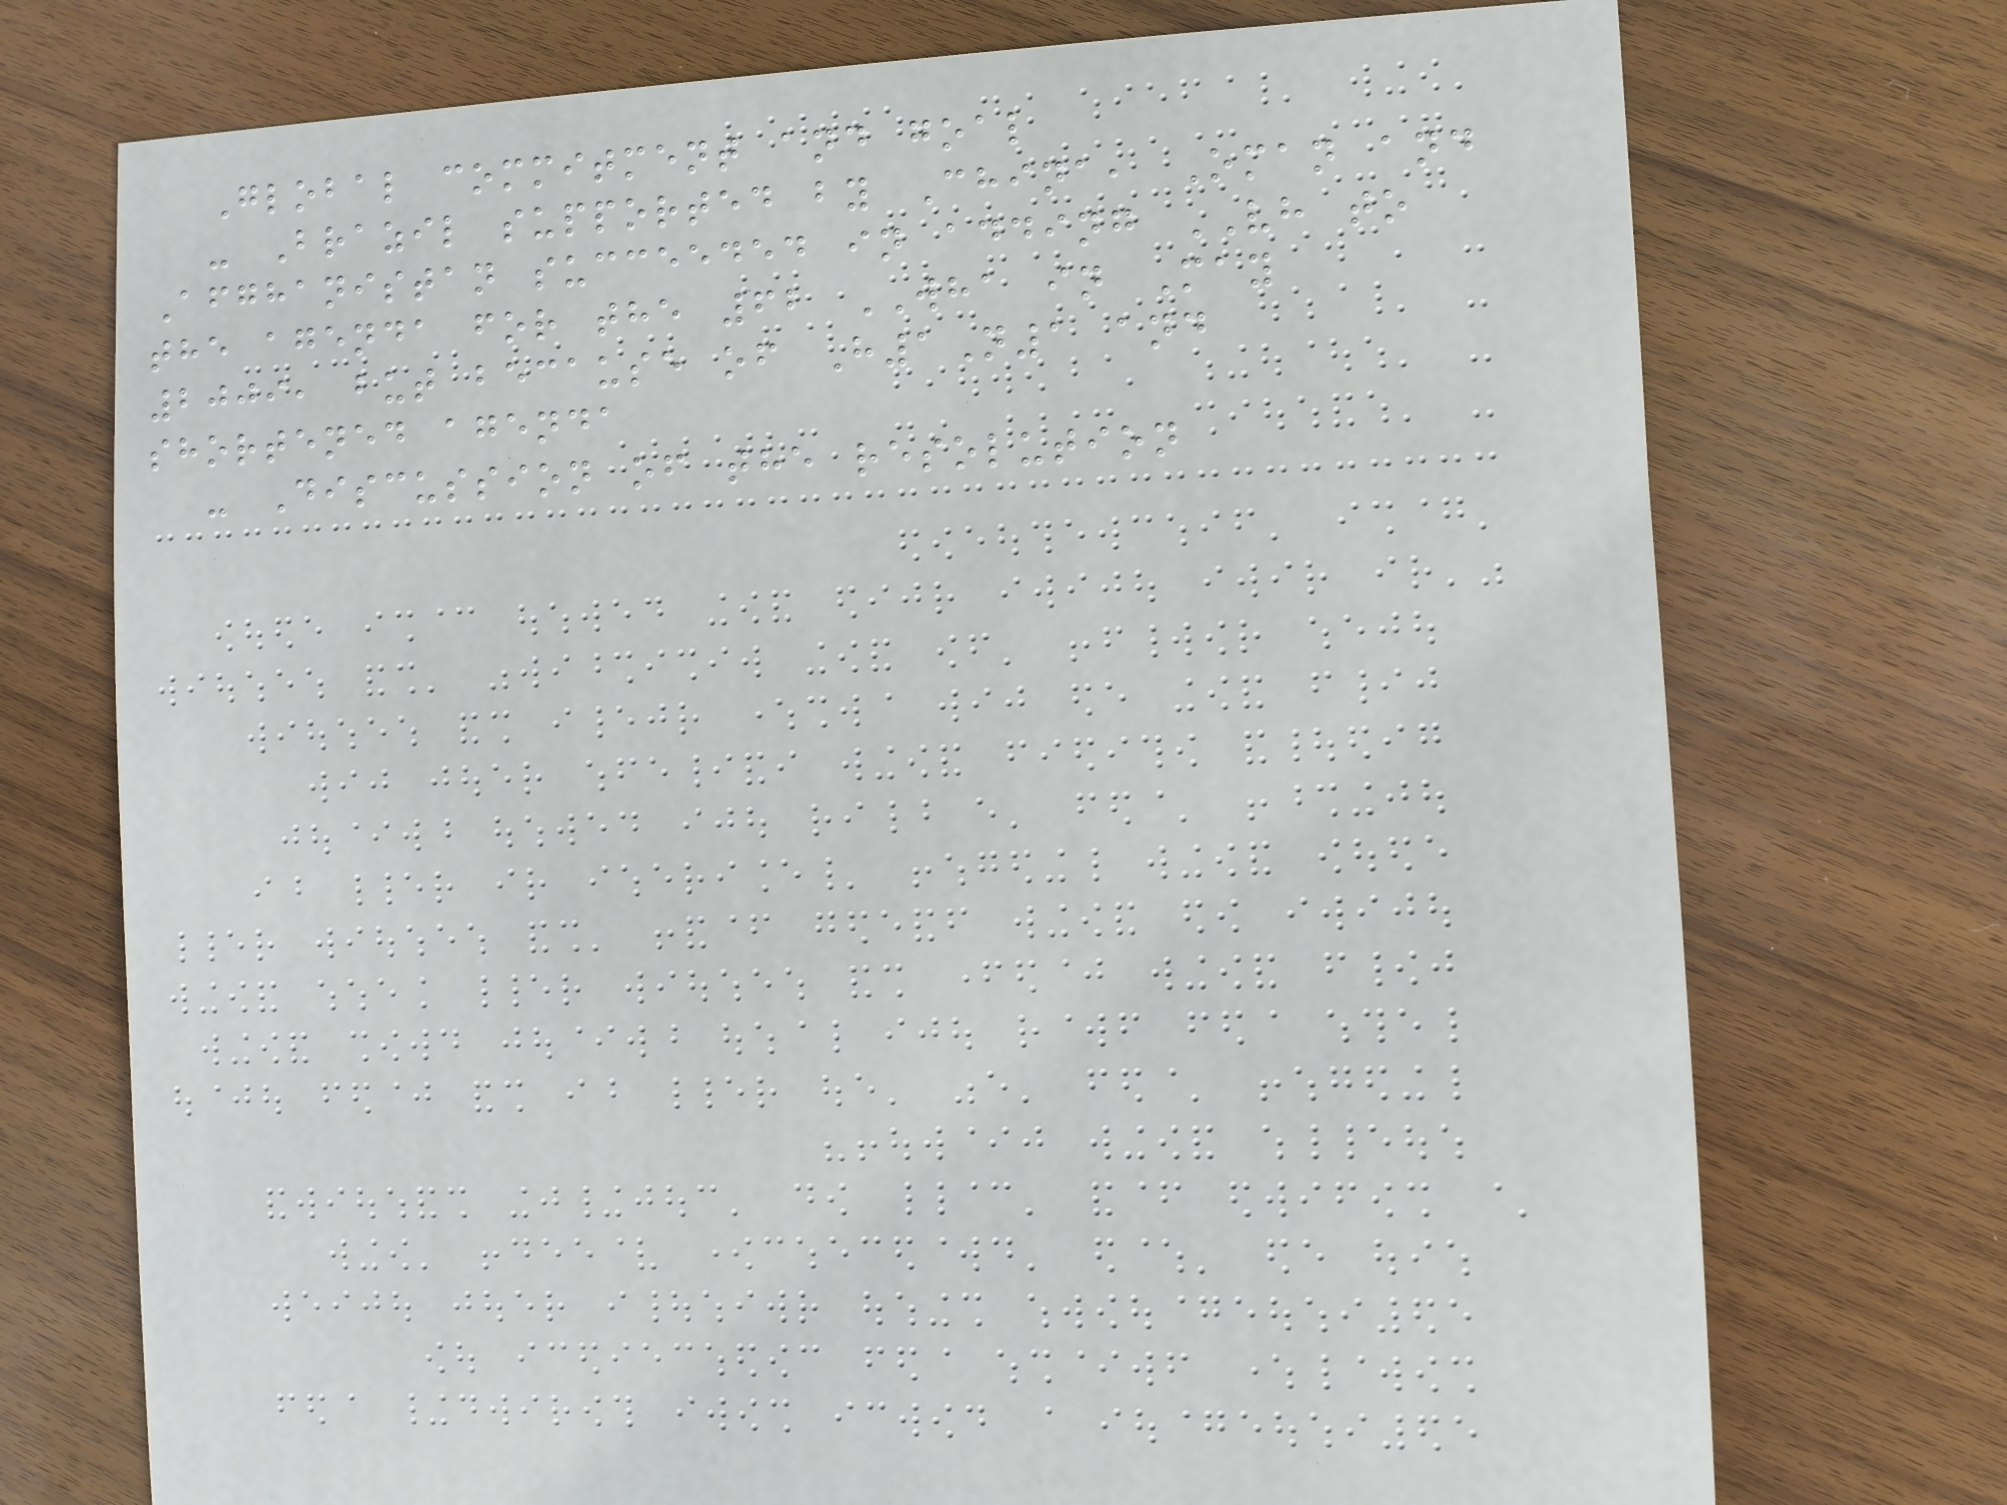Global commitment and goal
- Brazil supported by China, Oman and
Afghanistan succeeded in adding VH to
the agenda for the 62 WHA in May
2009, but because of H1N1 and
shortened agenda
- Discussion of the resolution
